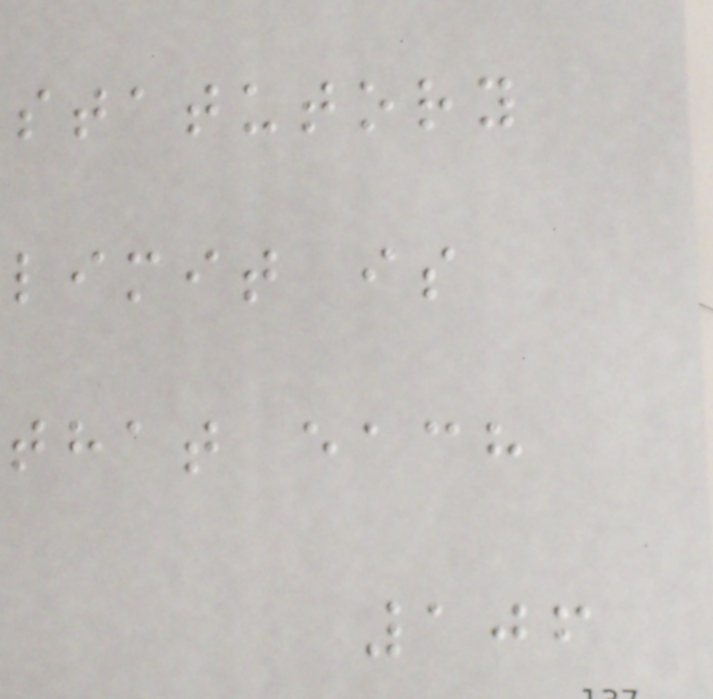statutory
limit is
that each
106
